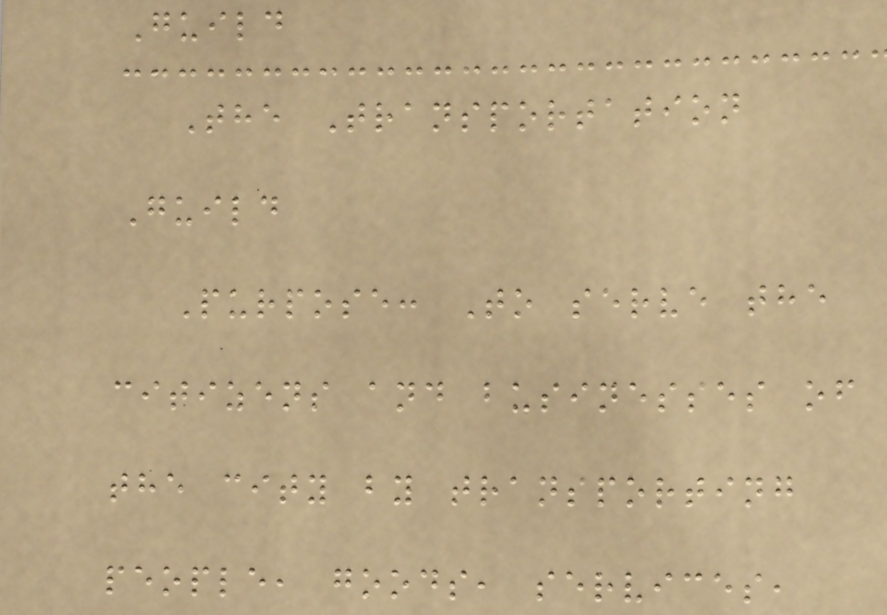Guild
The Transportation
Guild
Purpose: To serve the
citizens and businesses of
the city by transporting
people, goods, services,
